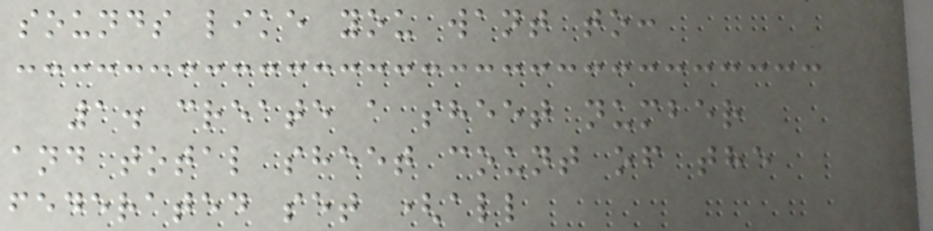sounds like you want to:
1. create a sheet number
and total sheet count of the
federated set (all
